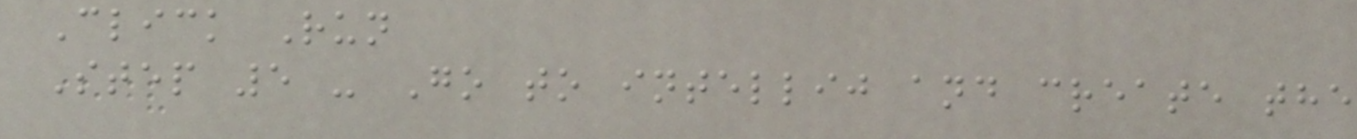Click Run
Step 5 - Go to intellij and create the
